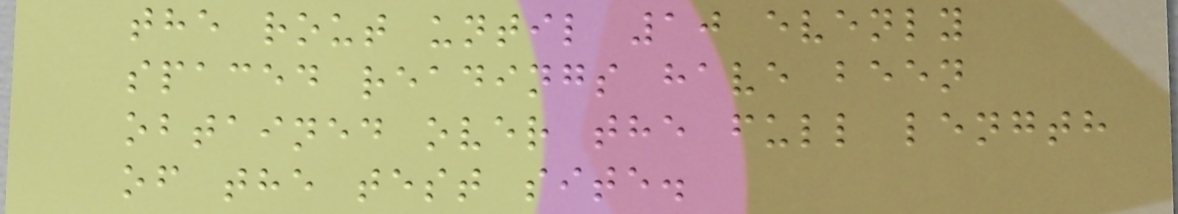the rout until 10 evenly
spaced readings have been
obtained over the full length
of the test site.
